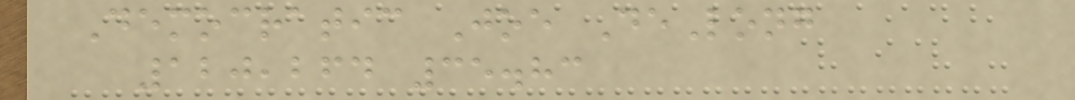Democratic Joe DeLong
120,264 35.83
